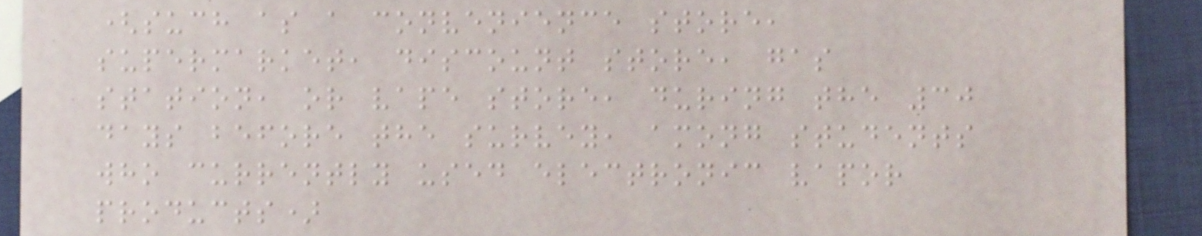(such as a convenience store,
supermarket, discount store, gas
station, or vape store, during the 30
days before the survey, among students
who currently used electronic vapor
products)
